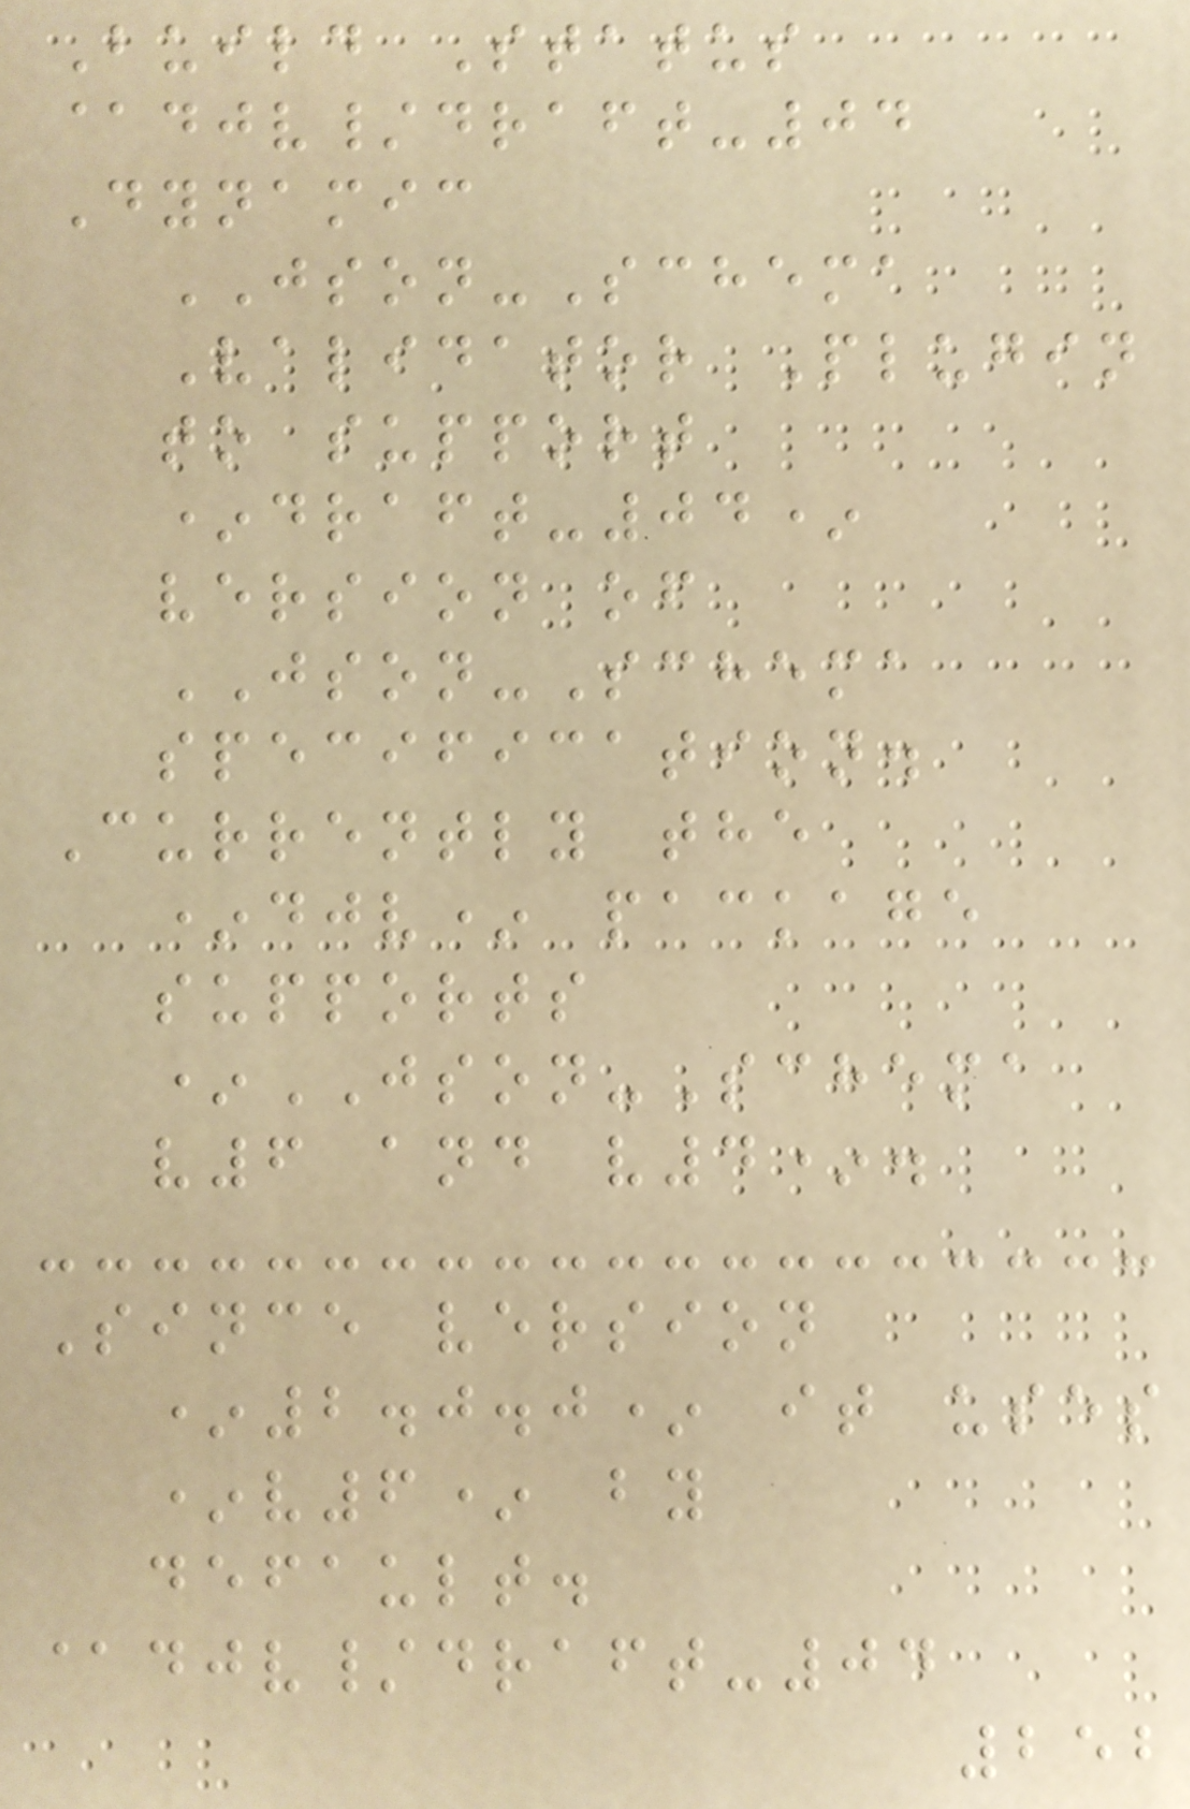Build Status
@djv/draft-04
Dynamic
JSON-Schema
Validator Plugin
to support
*draft-04*
version of
JSON-Schema
specification.
Currently the
*djv* package
supports
*JSON-Schema
v6 and v4*.
Since version
*2.0.0* it uses
*v6* by
default.
@djv/draft-04
252
